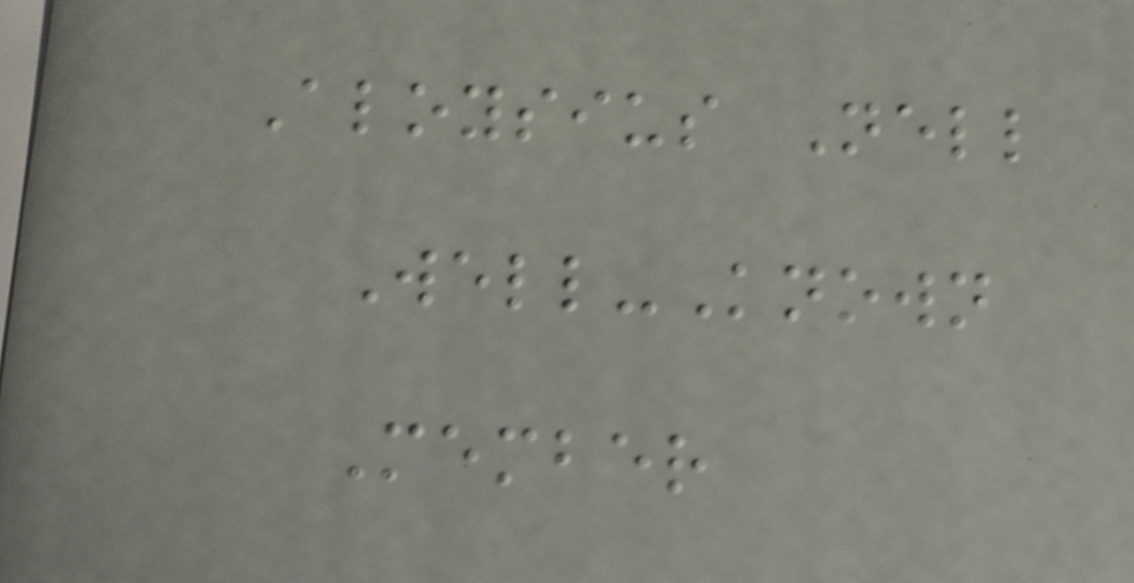Aloysius Nell
Well-Known
Member
